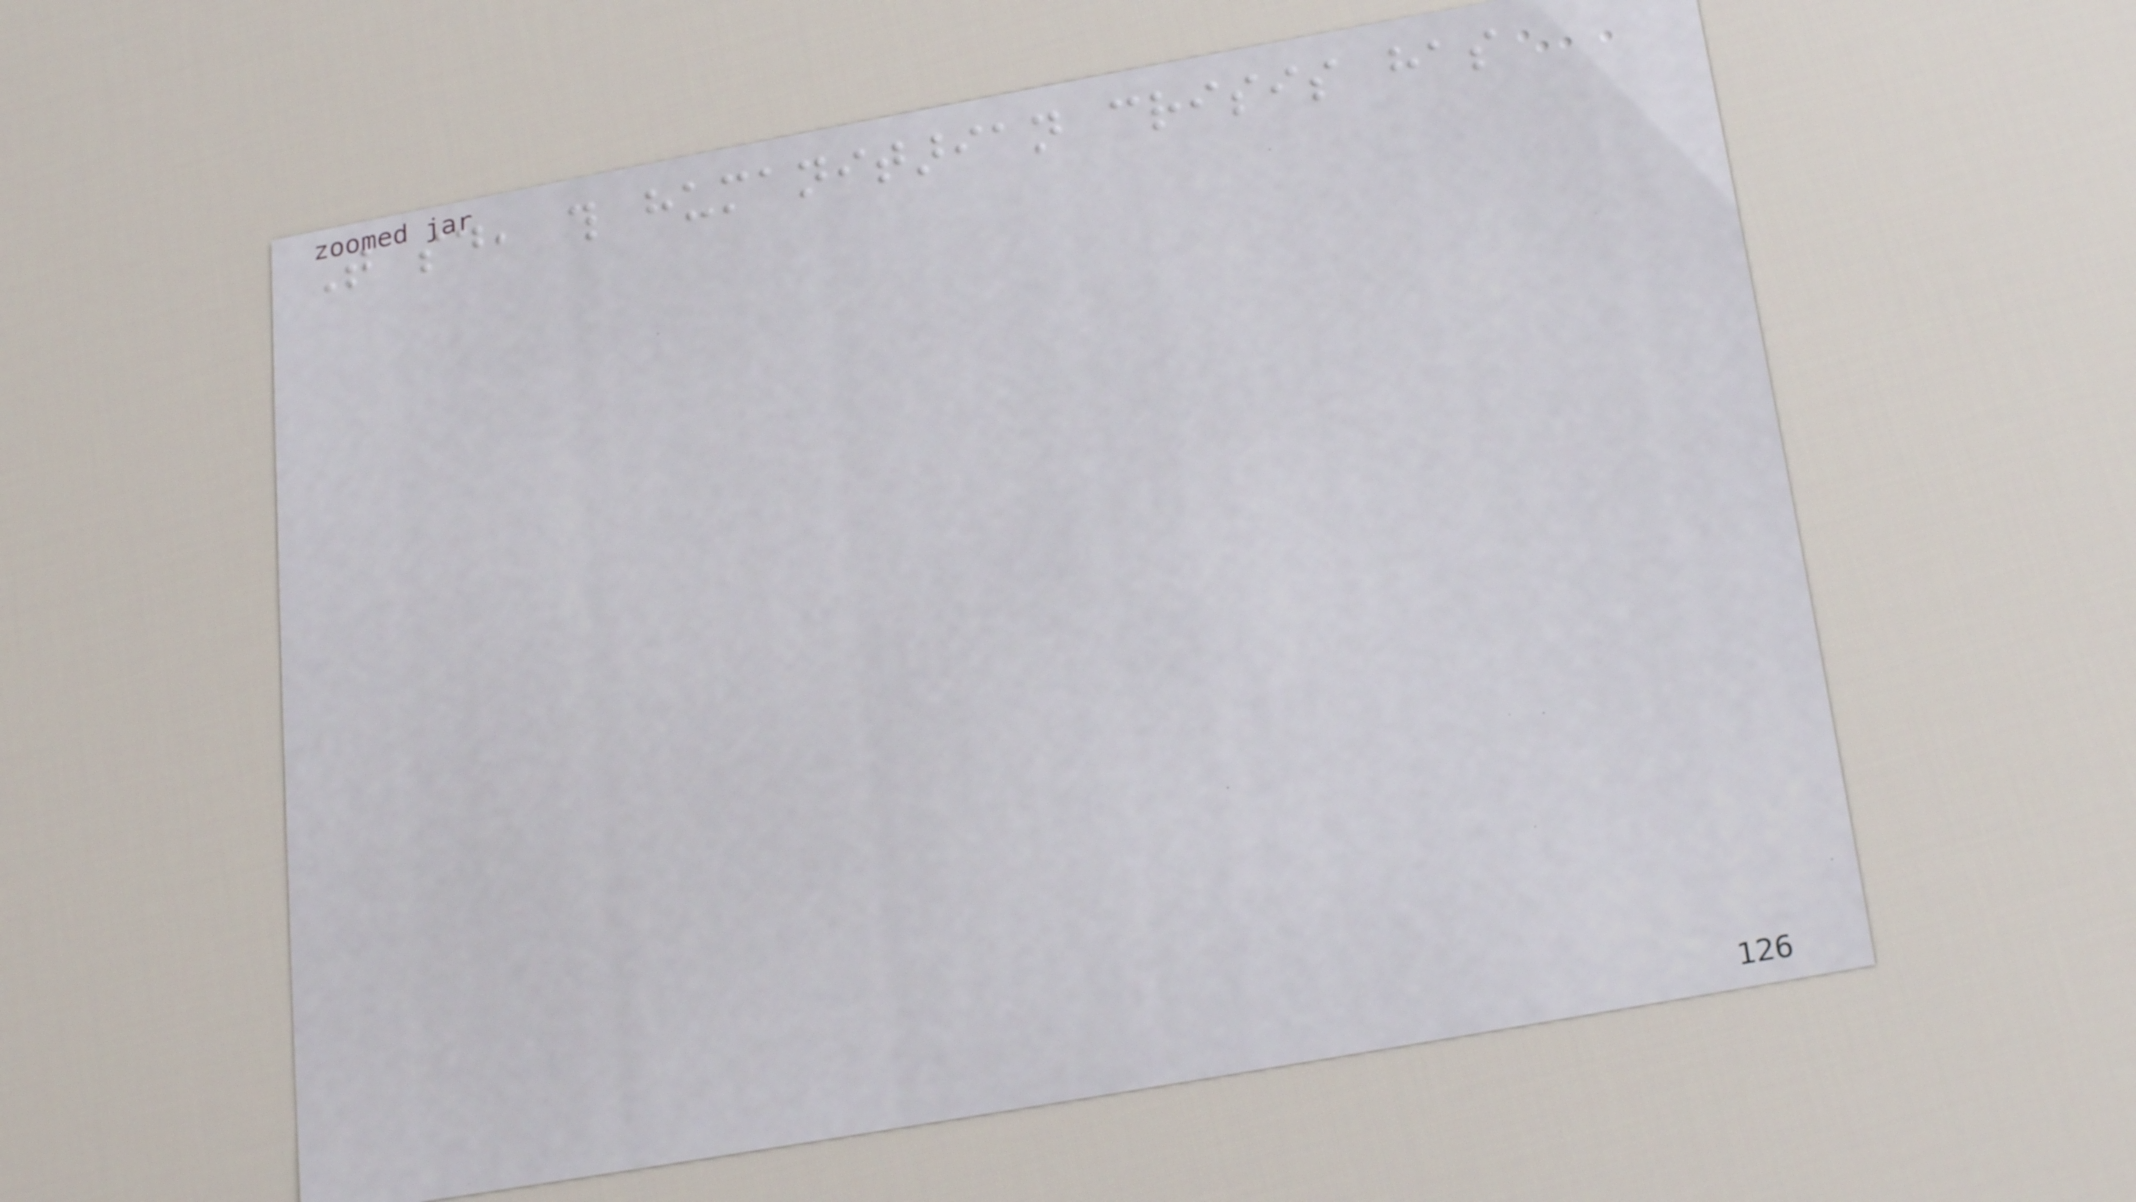That said, this humanitarian crisis has
